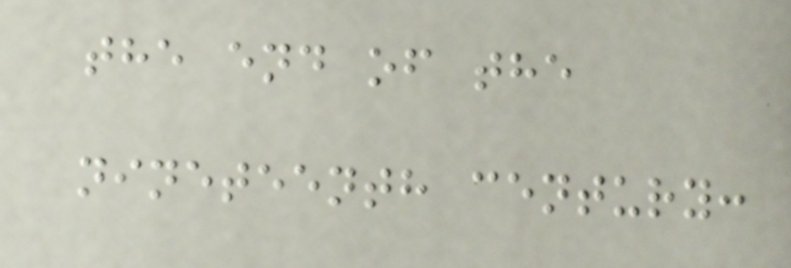the end of the
nineteenth century:
